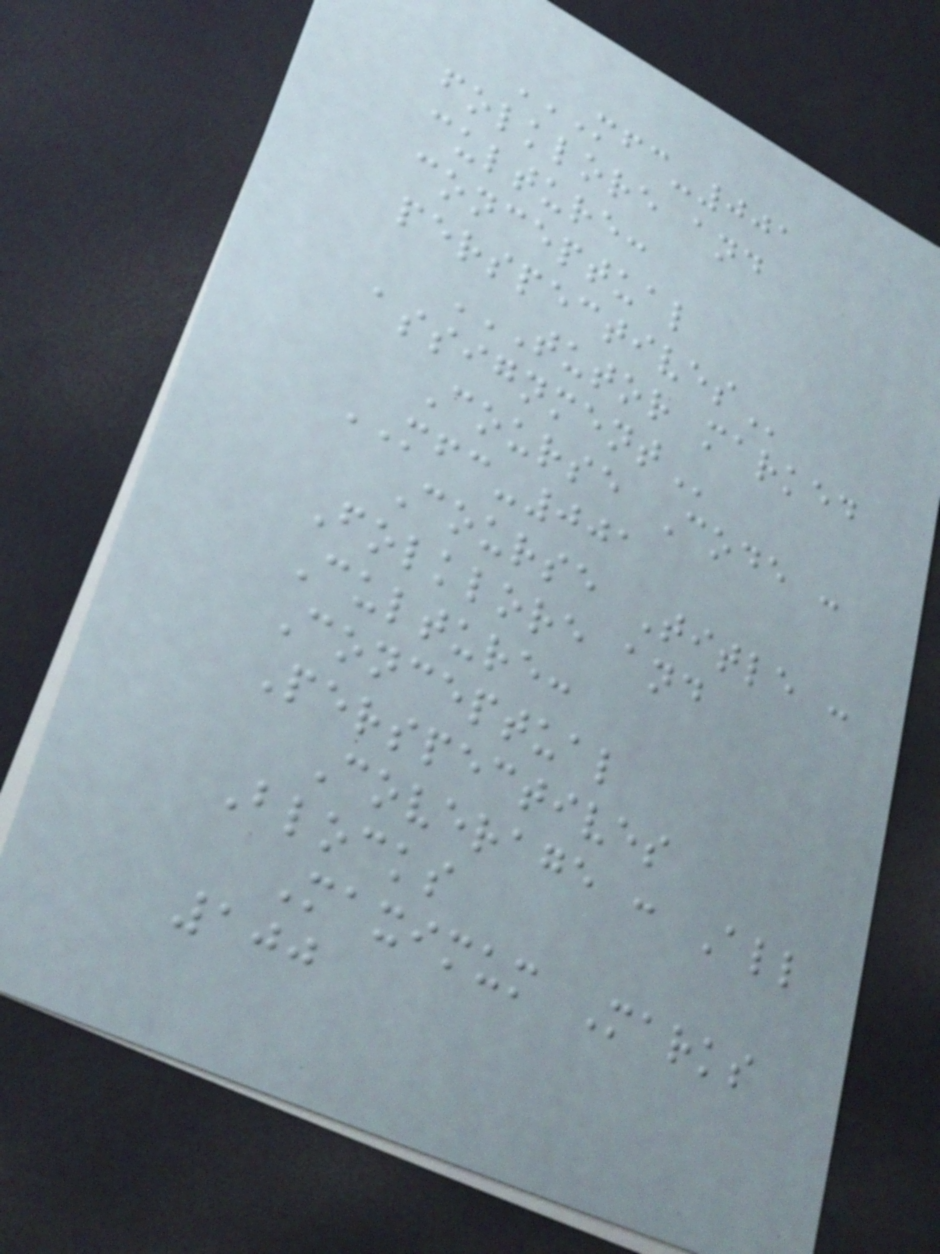MFC-001
FOLKLORE AND
CULTURE:
CONCEPTUAL
PERSPECTIVES
TUTOR MARKED
ASSIGNMENT
Course Code :
MFC-001
Course Title :
Folklore and
Culture:
Conceptual
Perspectives
Coverage : All
Blocks
Maximum Marks
100
